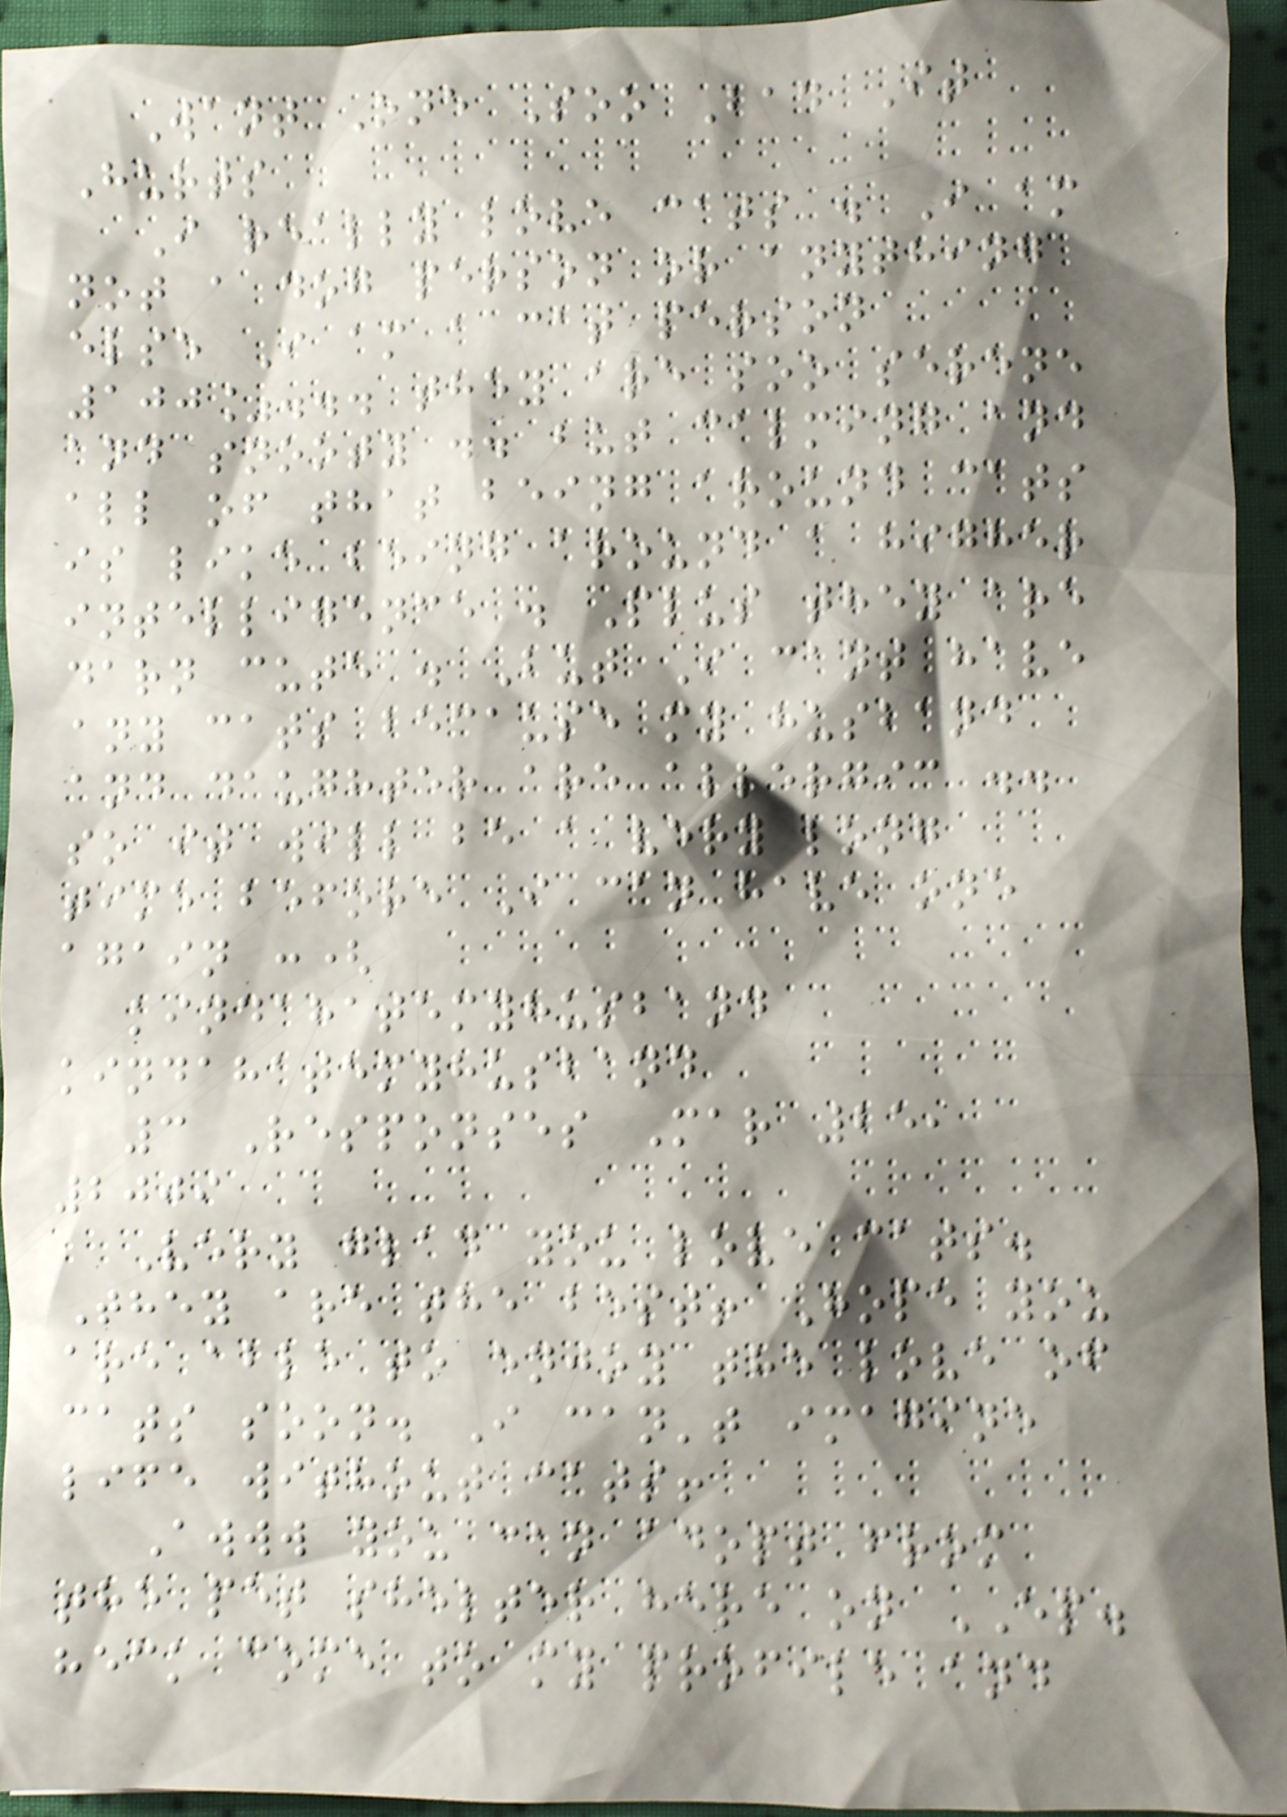Want One Soo Bad It
Hurts
I really love cats . I am
not a dog person or anything
else I am a cat person
100%... they are soo serene
and snooty .. but calming and
all of that being around cats
is like being around a higher
intelligence . Plus they are
darn cute . But I cant have
any cats because my husband
and daughter are allergic ..
so it will be a very long
time before I can have one
again :(
kindahatemyhusband
kindahatemyhusband
3 Responses Mar 25,
2009
Very glad you love cats.
They are the best! Hope you
are able to enjoy the love of
cats soon. I can't imagine
life without cats!
Awww you can adopt from
the pet shelter here on EP.
heck come to my profile and
